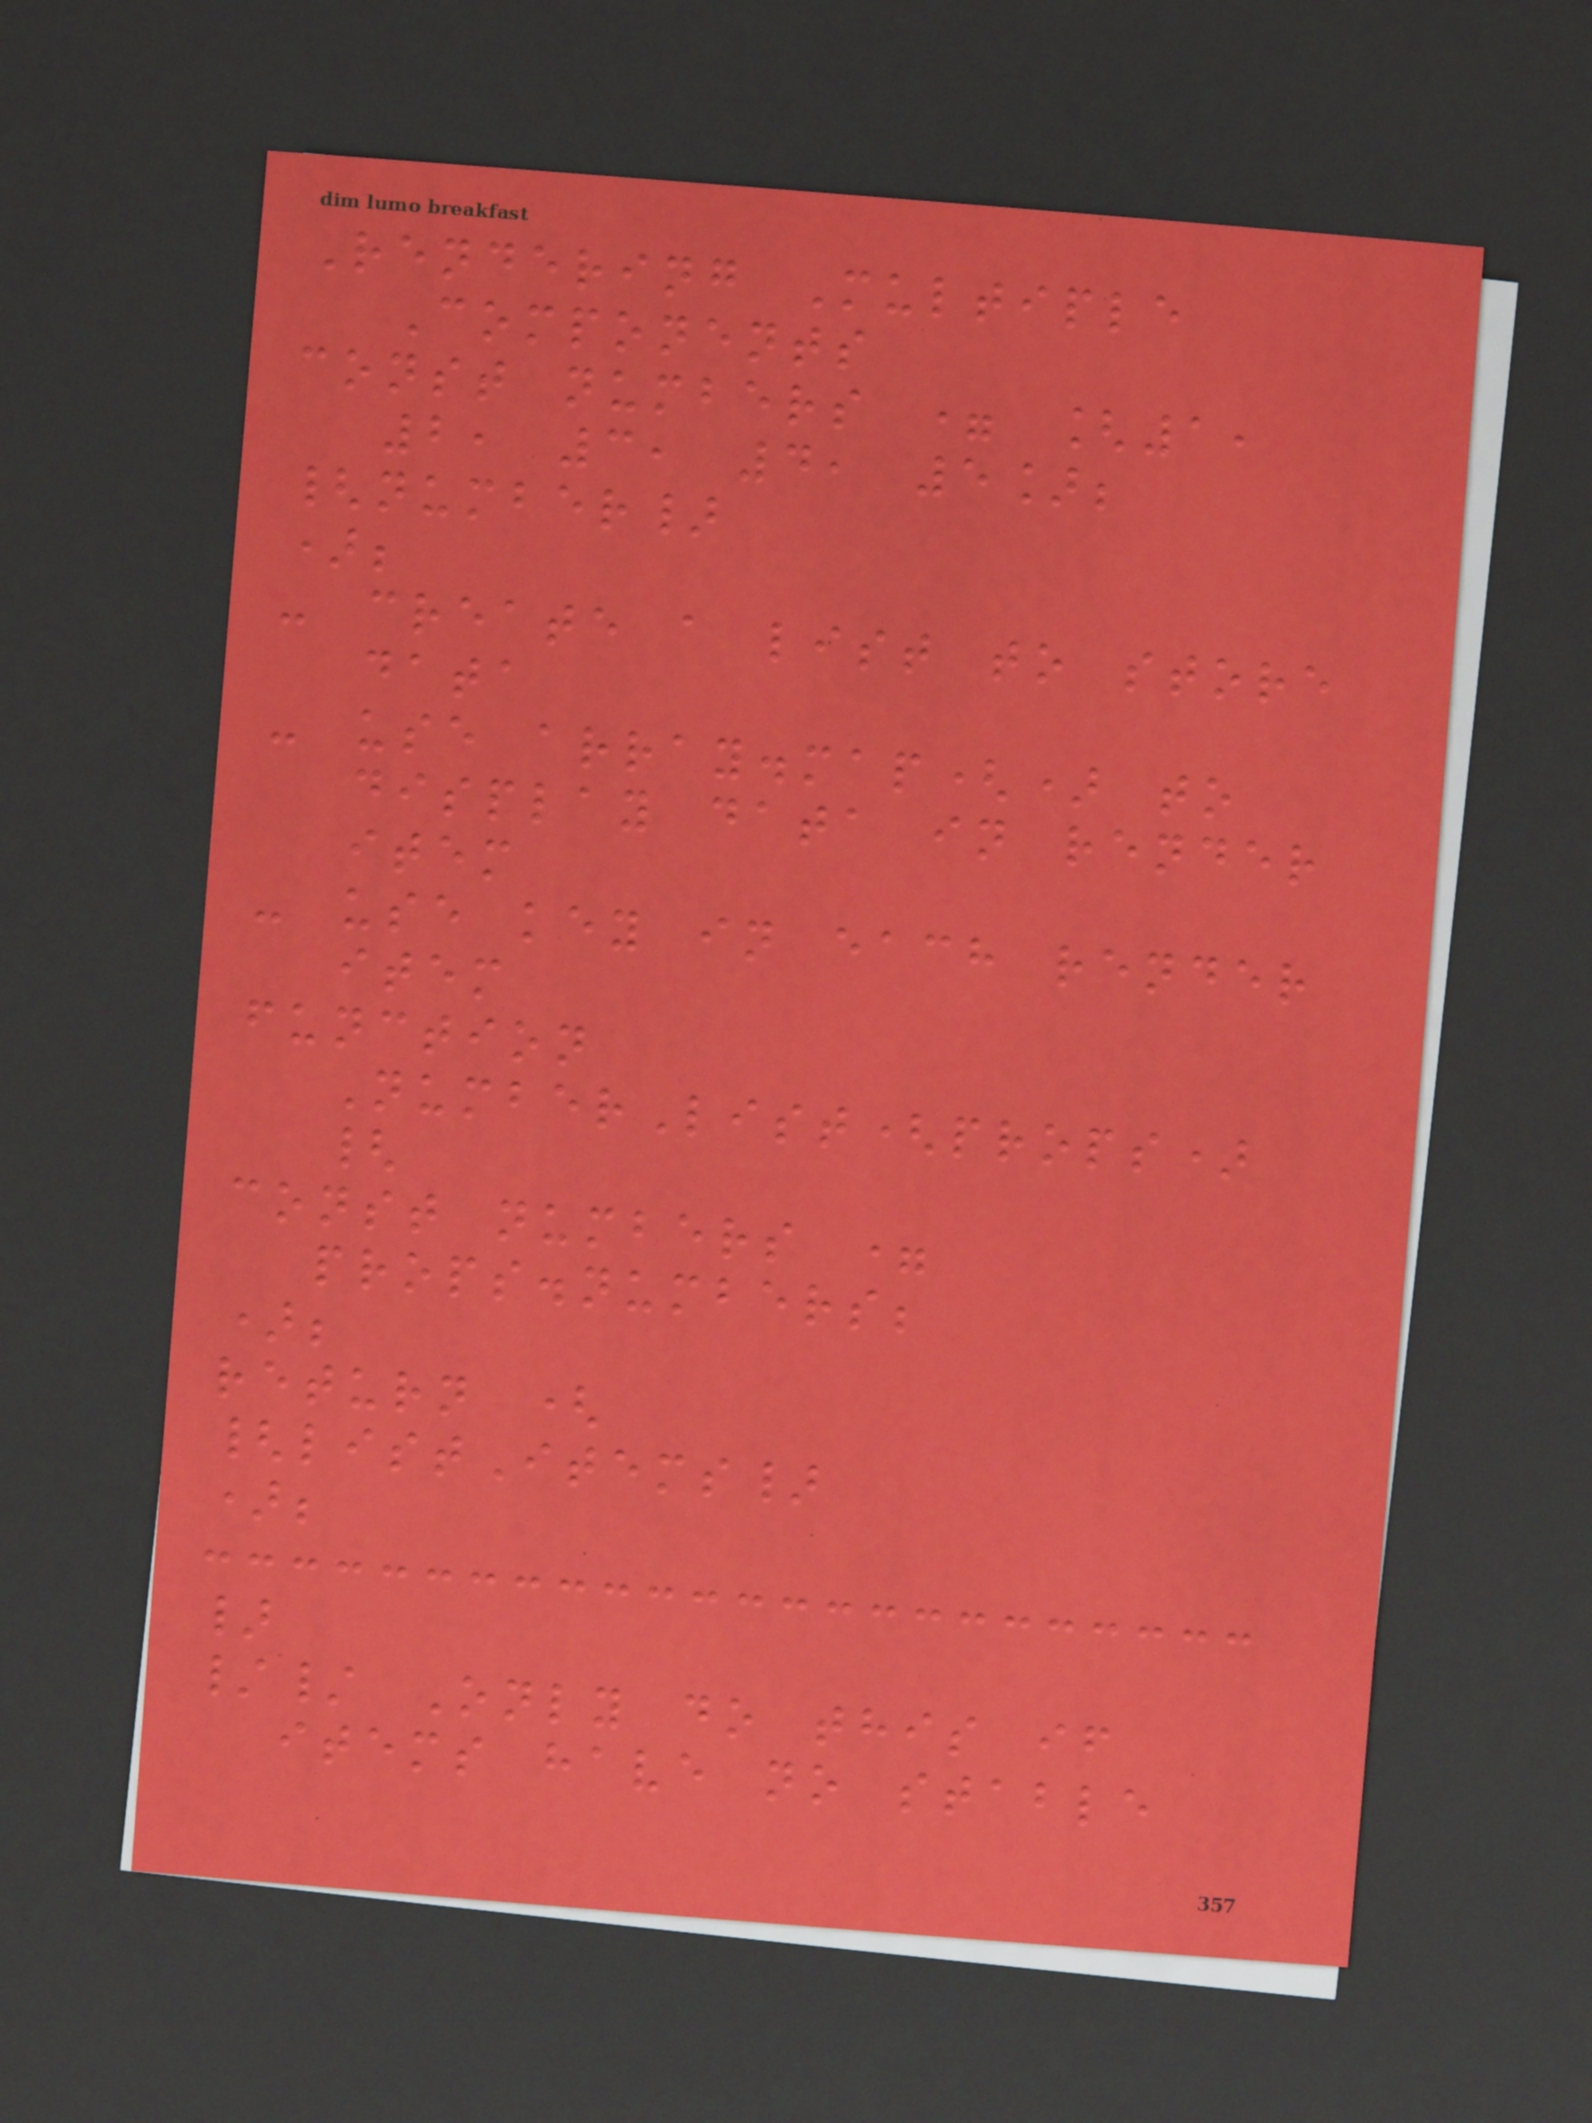Rendering Multiple
Components
const numbers = [1,
2, 3, 4, 5];
{number}
);
- create a list to store
data
- use array.map() to
display data in render
item
- use key in each render
item
function
NumberList(props)
{
const numbers =
props.numbers;
);
return (
{listItems}
);
}
// Only do this if
items have no stable
